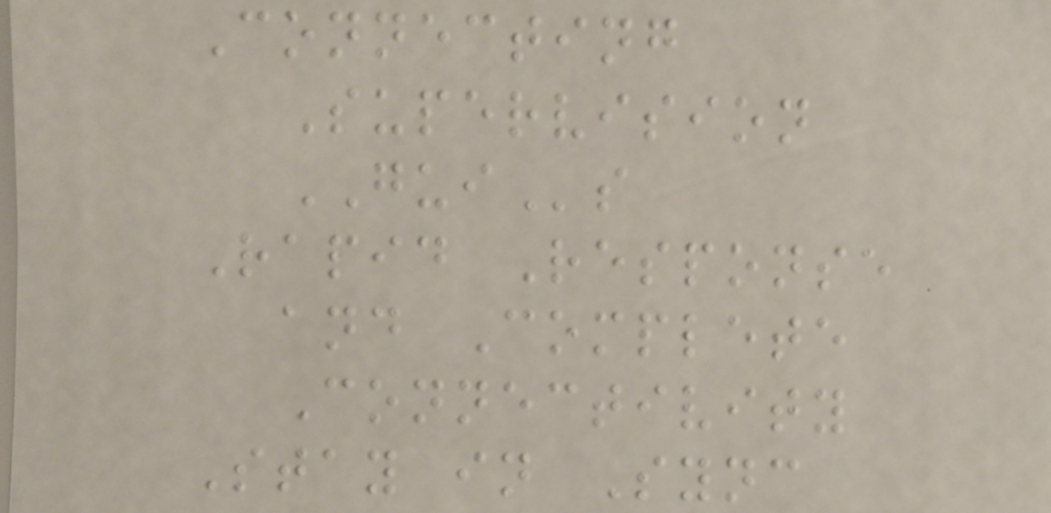Connecting
Supervision
GUIs
Rapid Response
and Complete
Connectivity
Stay in Sync
